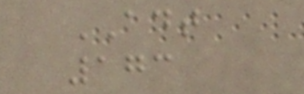ADT
173
